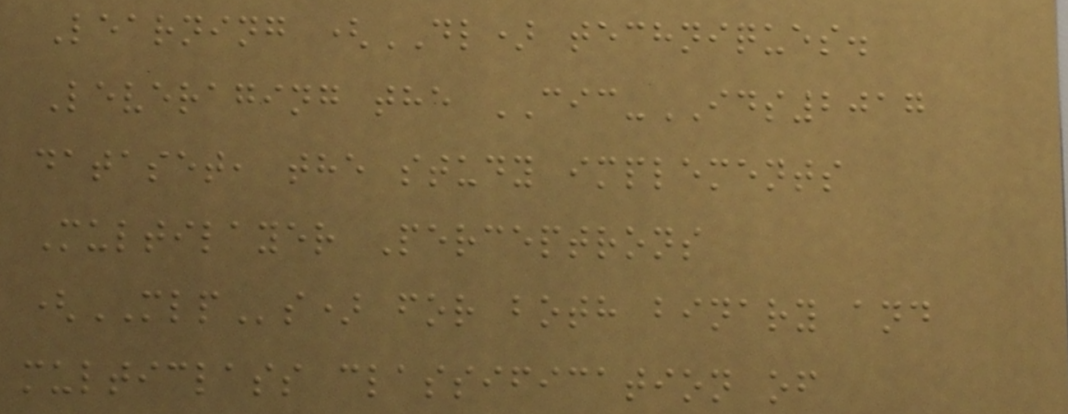Learning (DL) techniques.
Leveraging the CIC-IDS2017
dataset, the study implements
Multilayer Perceptrons
(MLPs) for both binary and
multiclass classification of
